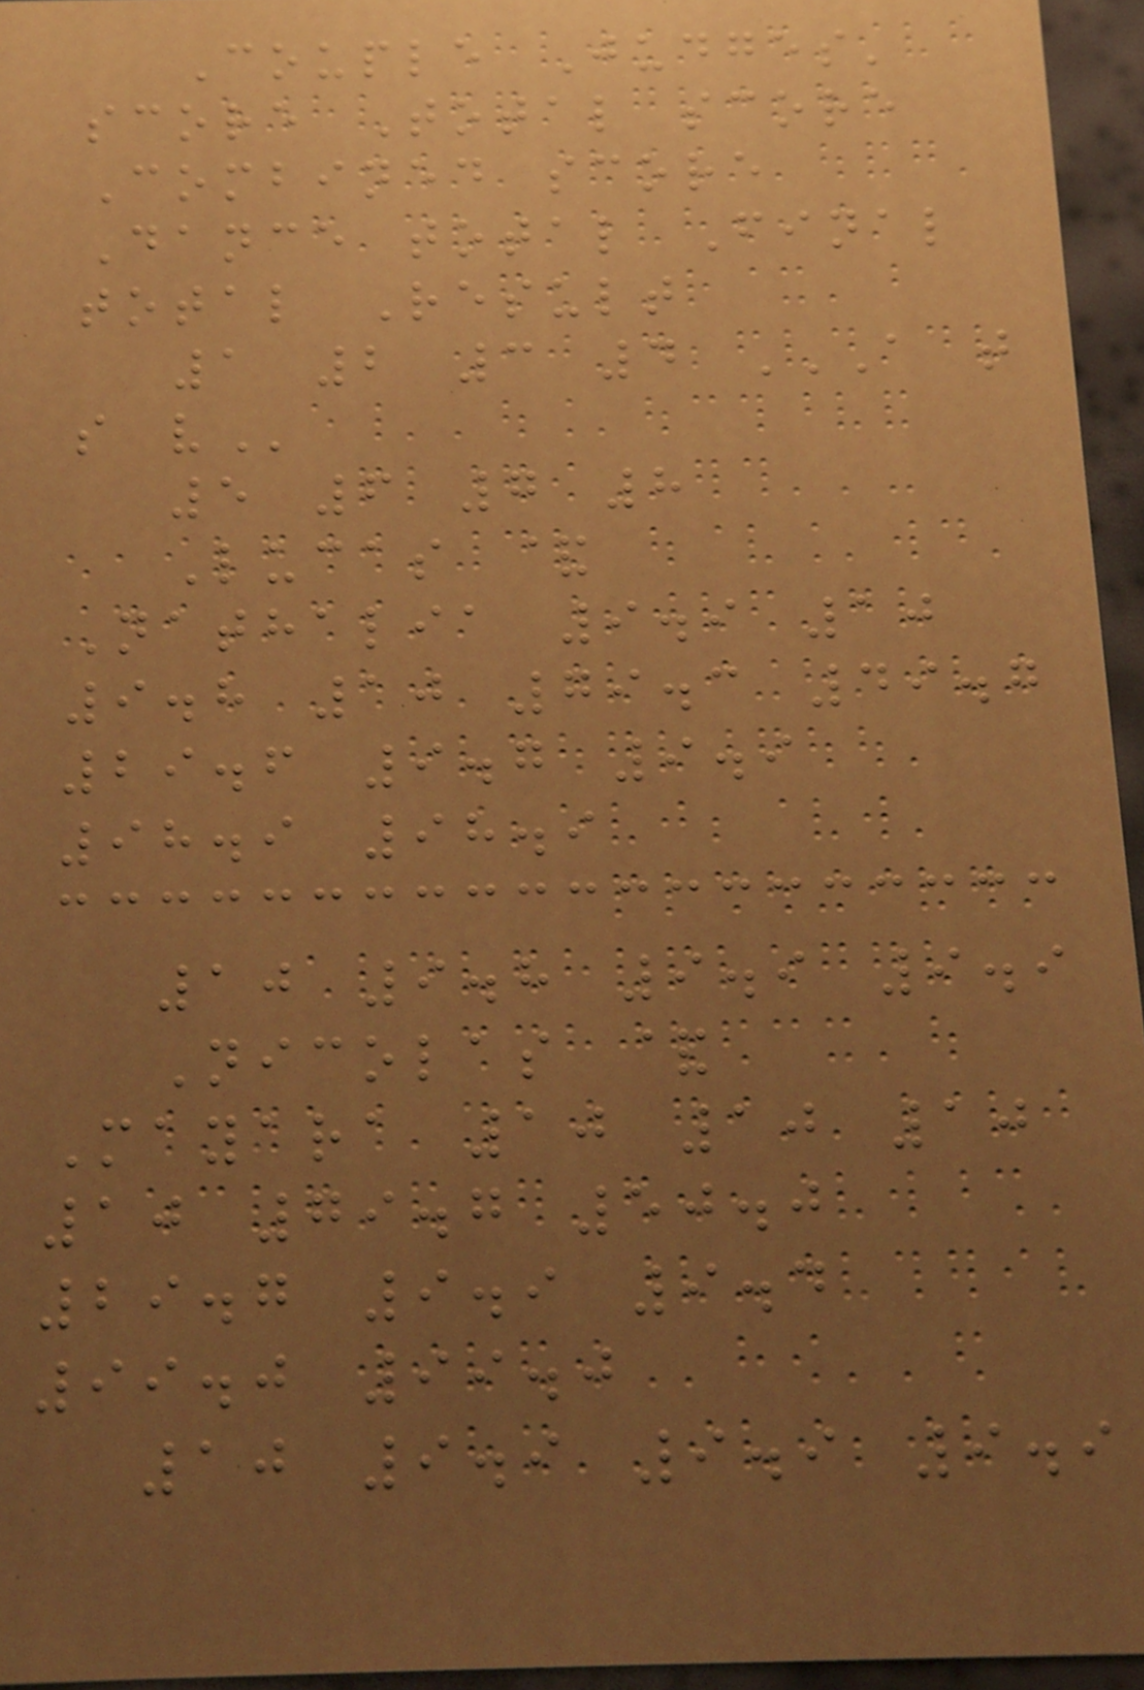Couple Judges'
score Total score
Combined score
Dance total Final
total Result
1 2 3 4 A T
S V
5 6 7 8
Lucas &
Nathalia 9.9 10
9.8 10 79.3 49.7
29.6 9.7 9.9
98.9 98.9
10 9.8 9.9 9.9
Nicolas &
Mayara 10 10 10
10 79.7 50.0
29.7 9.9 9.4
99.0 99.0
10 9.9 9.9 9.9
